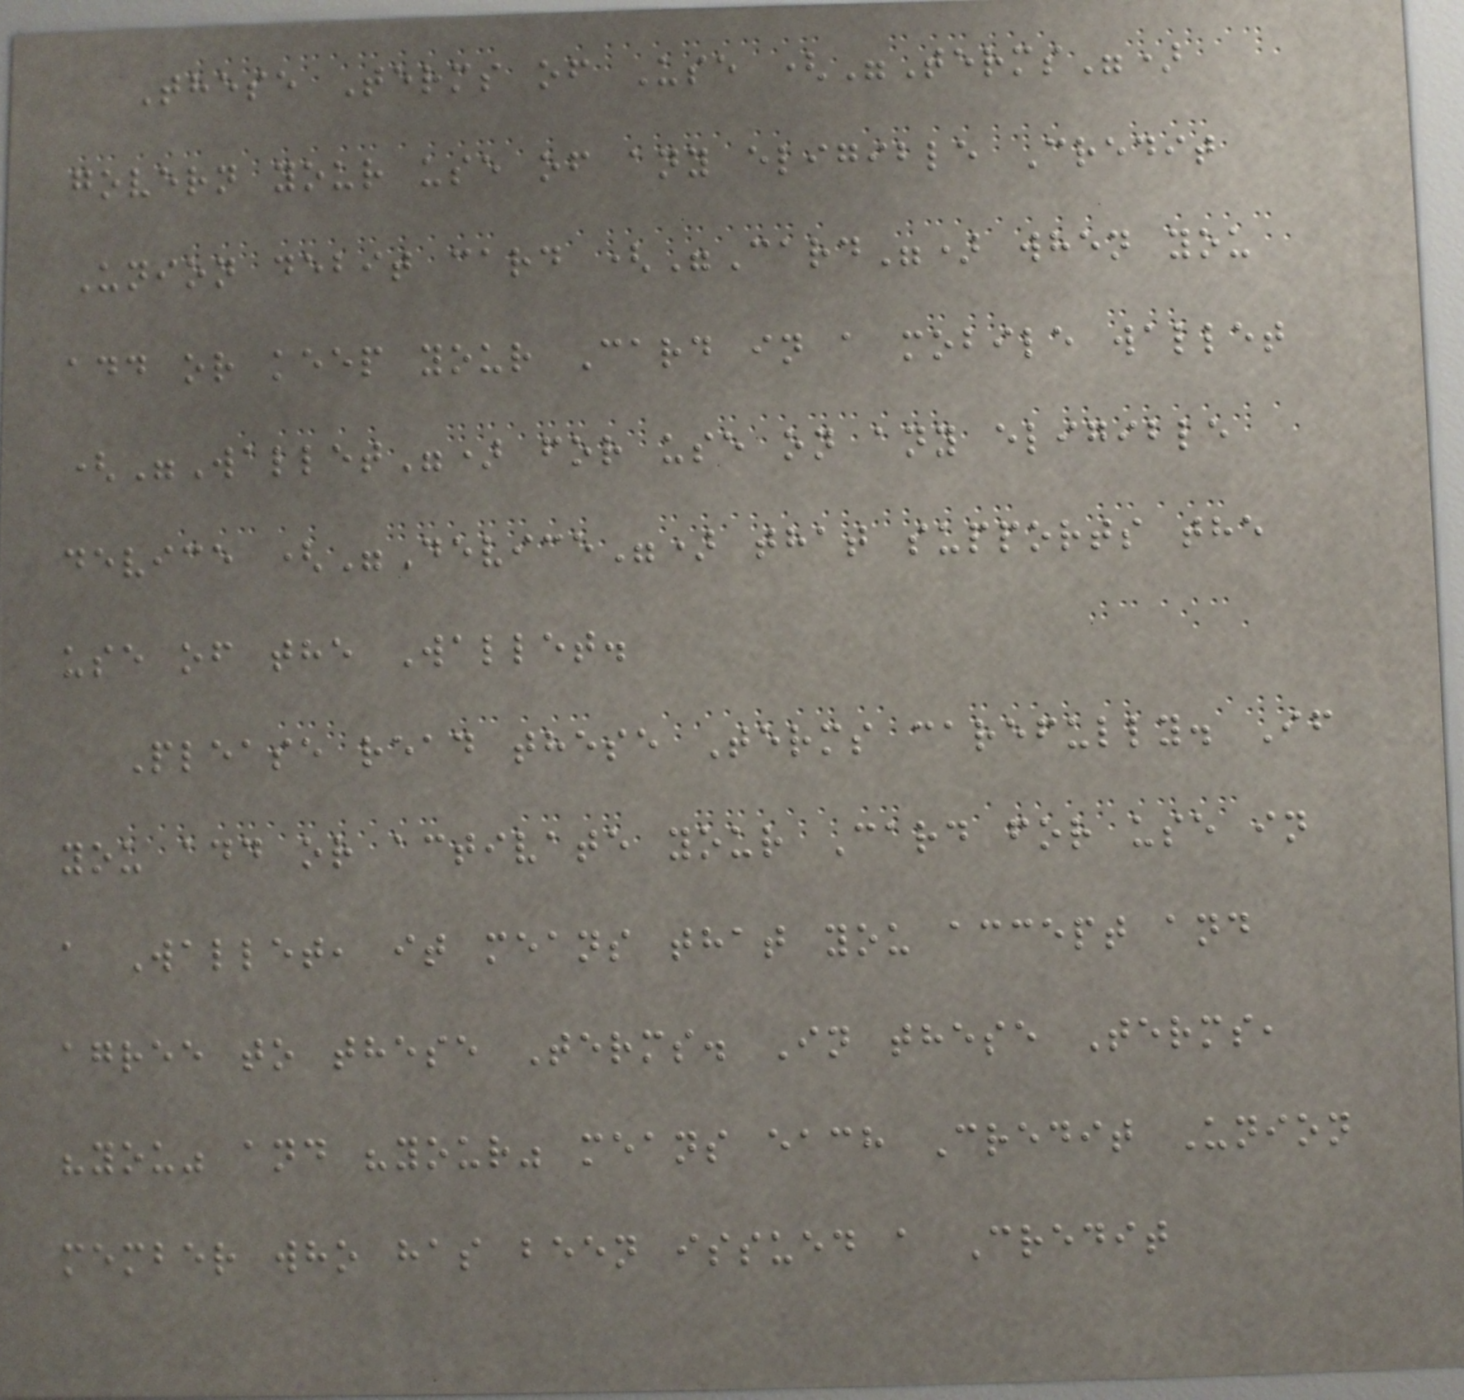These Terms of Use ("Terms")
govern your use of any eligible Credit
Union debit card ("Card") when you
add or keep your Card in a mobile wallet
("Wallet") for use on any eligible
device ("Device") that supports the
use of the Wallet.
Please read these Terms carefully. If
you add or activate your Card for use in
a Wallet, it means that you accept and
agree to these Terms. In these Terms,
"you" and "your" means each Credit Union
member who has been issued a Credit
